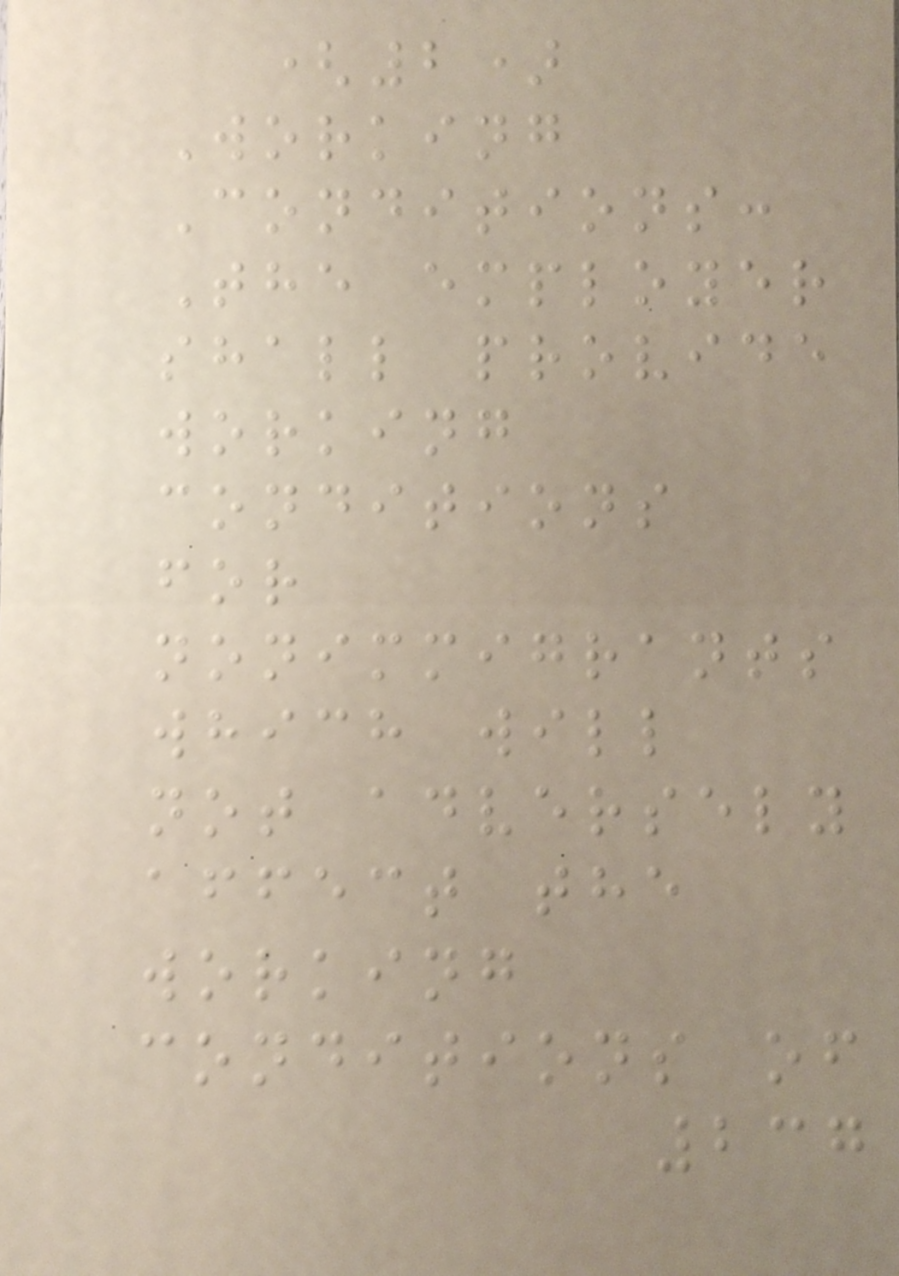(2)
Working
Conditions:
The employer
shall provide
working
conditions
for
nonimmigrants
which will
not adversely
affect the
working
conditions of
237
